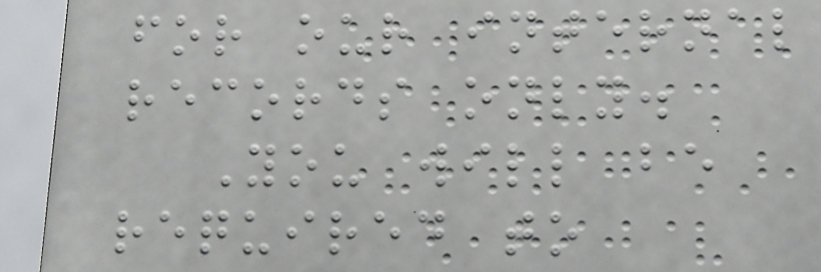for our internal
records only.
You will be
required to
